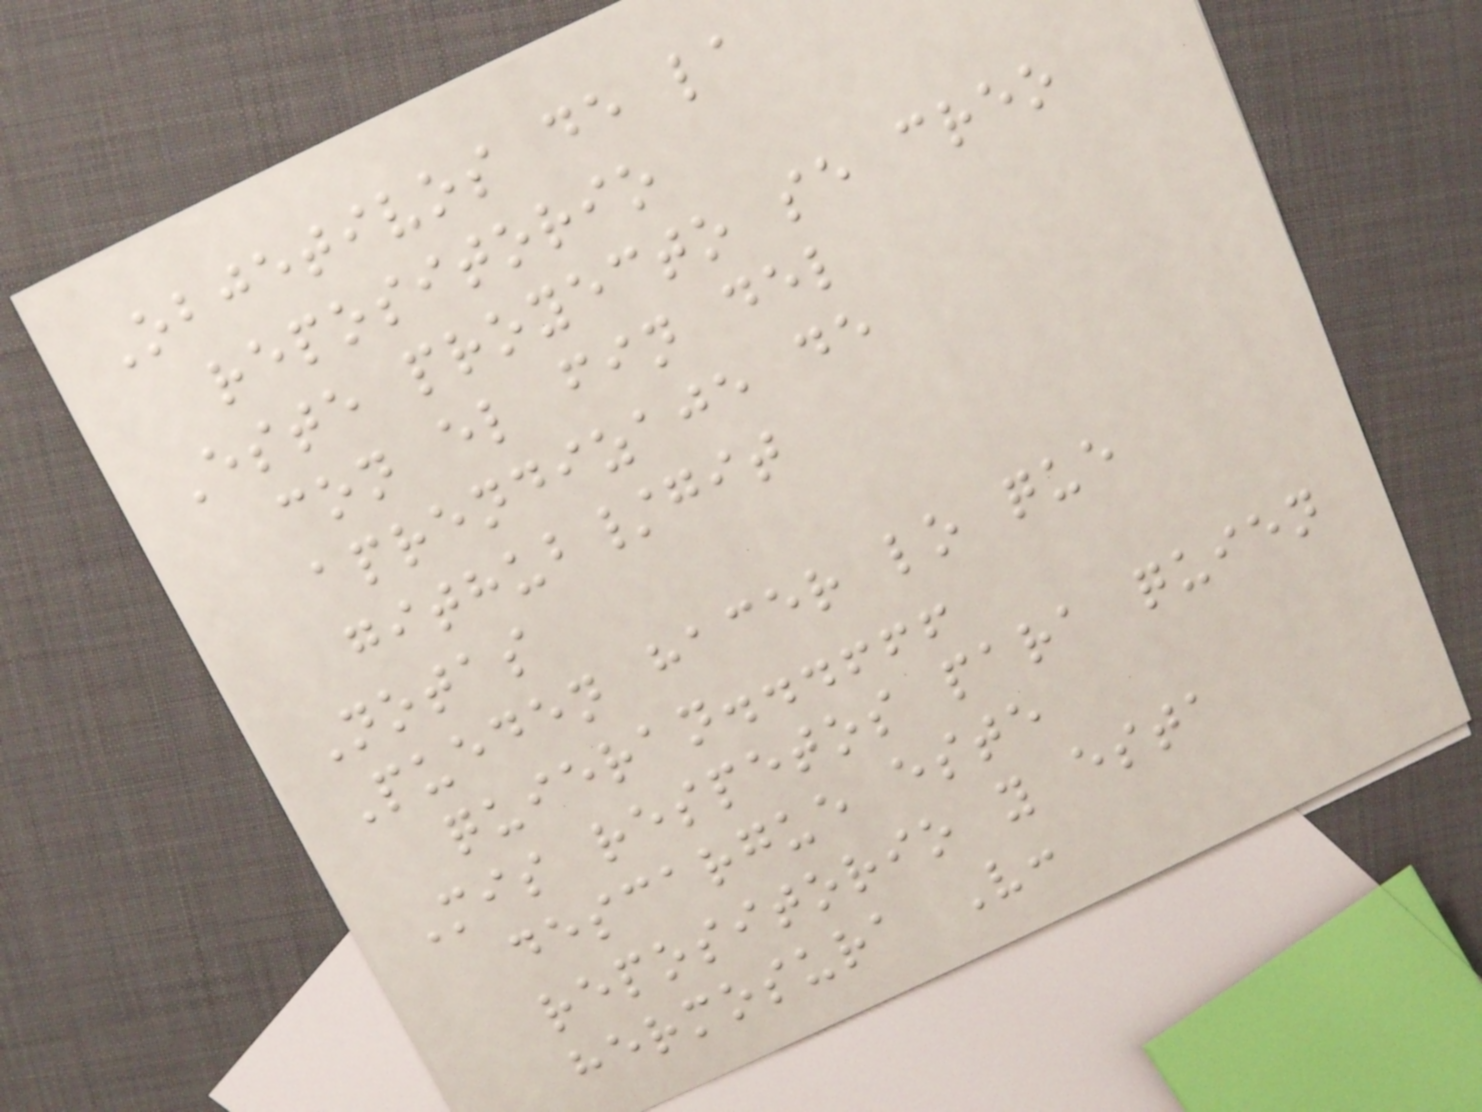Objetivos de la
repositorio
Este proyecto se creo
con el fin del
aprendizaje de
github/git
Notas
Pueden hacer lo que
quieran...!!!
Mis respetos para quien
descargue este
repositorio y esta
hermosura V:
